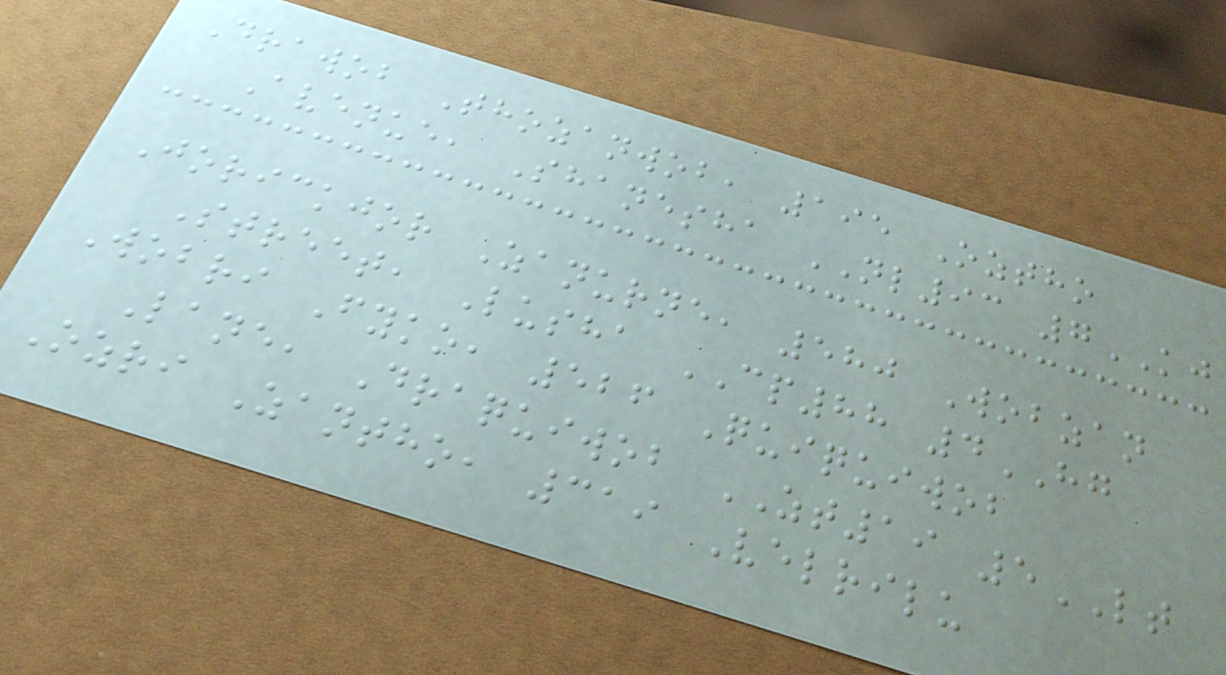Drawob Thozanwob, 195 Oztho
Avenue, Shanesha NL93 7KJ
Jorickjor Zanurne, 580 Wobzan
Street, Lusha CP88 4HG
Wobri Fyko, 526 Quiquiwob
Lane, Draquiwob ZT19 5LT
Ozri Zantho, 319 Velrilu
